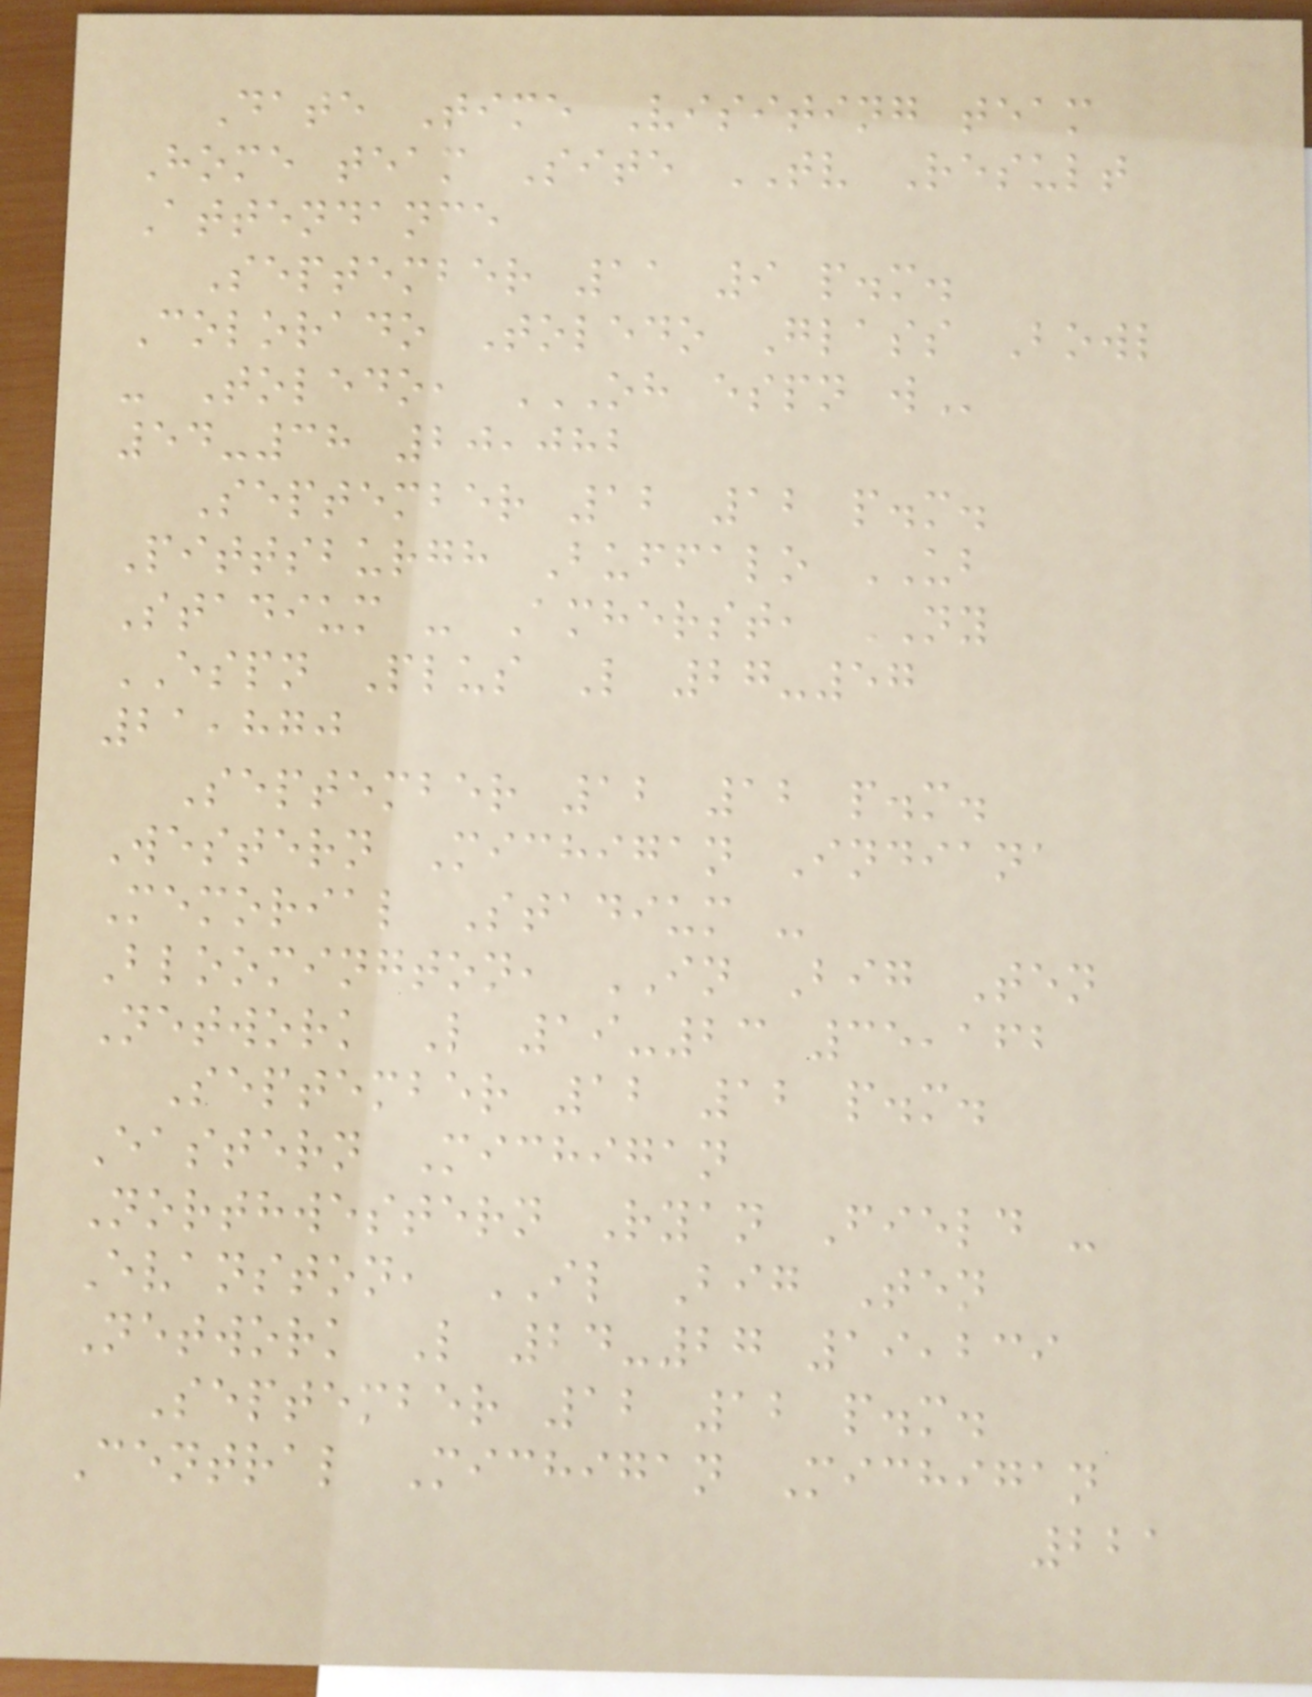Date Time Visiting team
Home team Site TV Result
Attendance
September 11 9 p.m.
Colorado Toledo Glass Bowl
- Toledo, OH ESPN W
54-38 20,082
September 12 12 p.m.
Pittsburgh Buffalo UB
Stadium - Amherst, NY
ESPN Plus L 27-57
21,870
September 12 12 p.m.
Western Michigan Indiana
Memorial Stadium -
Bloomington, IN Big Ten
Network L 19-23 35,162
September 12 12 p.m.
Eastern Michigan
Northwestern Ryan Field -
Evanston, IL Big Ten
Network L 24-27 19,239
September 12 12 p.m.
Central Michigan Michigan
221
